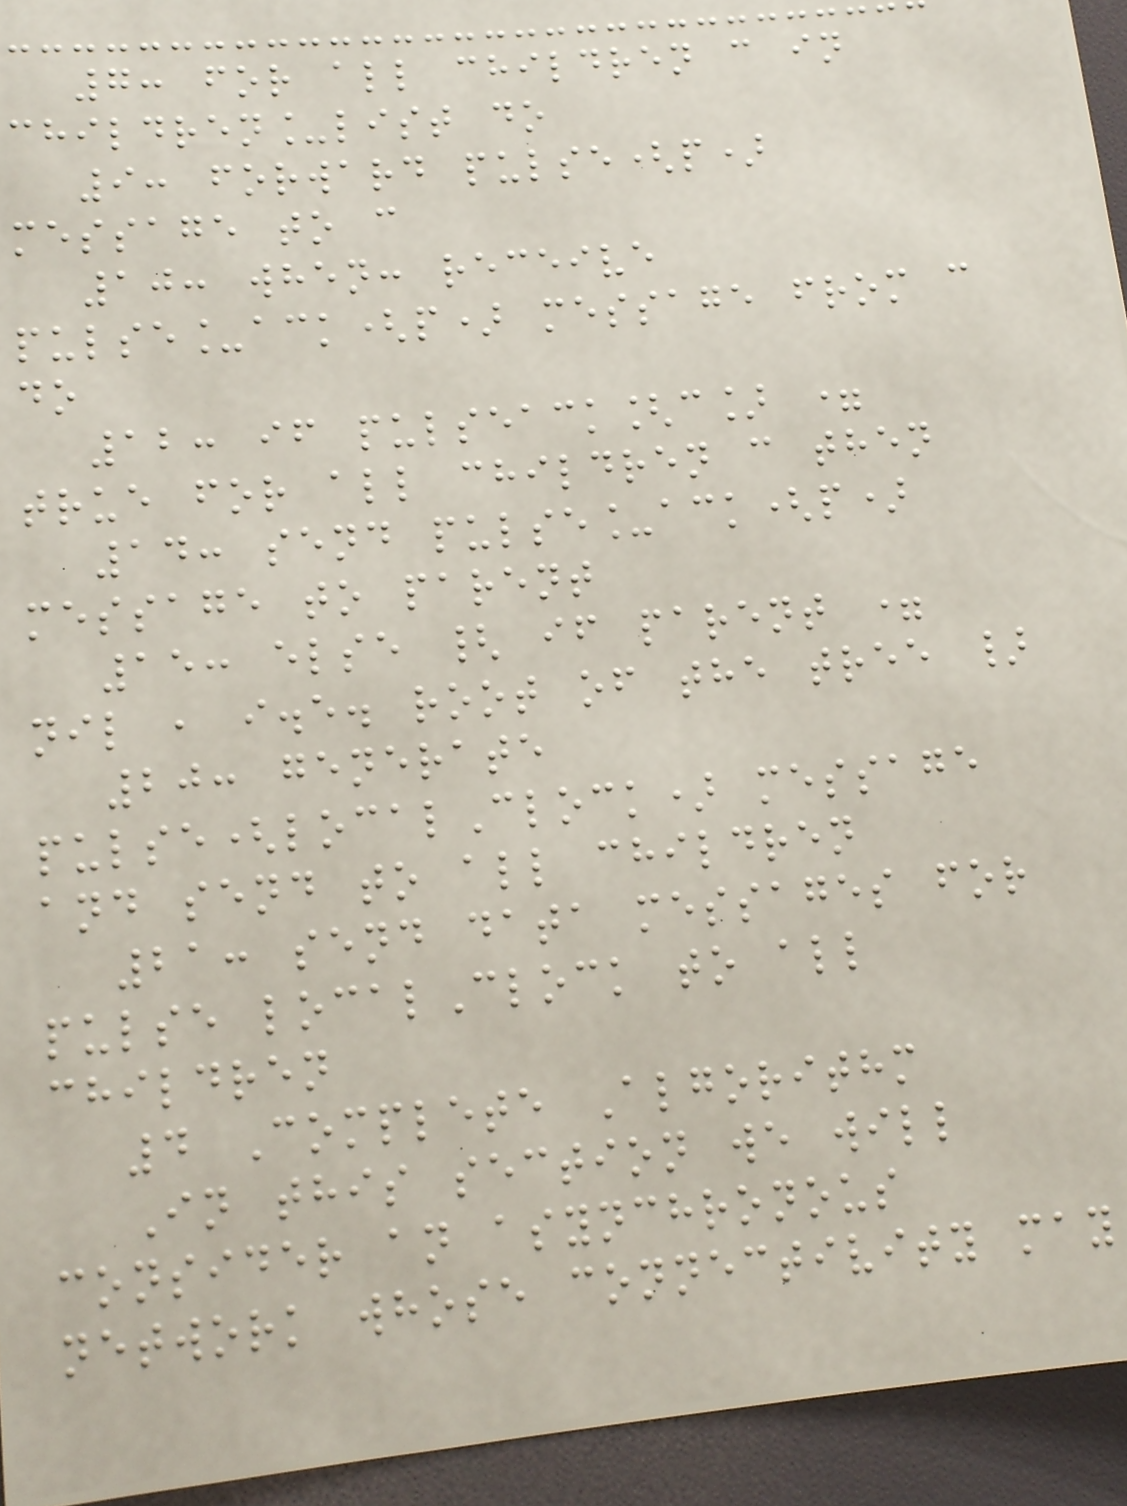7: for all children c in
children_list do
9: forward pulse(p)
message to c
10: when: receive
pulse_ack(p) message from c
do
12: if pulseack[c] =
true for all children c then
14: send pulse_ack(p)
message to parent
15: else { if parent =
nil , i.e. root of the tree }
20: generate
pulse(localClock) message
and send to all children
21: send data messages for
pulse localClock to all
children
4 Complete Algorithm
In this section we will
consider an asynchronous
network whose connectivity may
